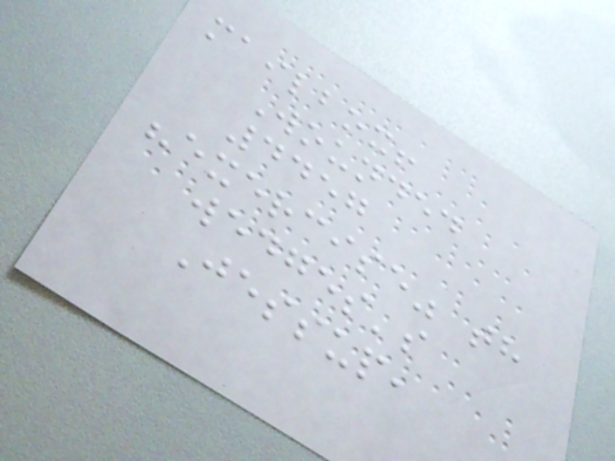mailbox!
Wounded
4457
"exercise" th
wedges's
Jessup,
